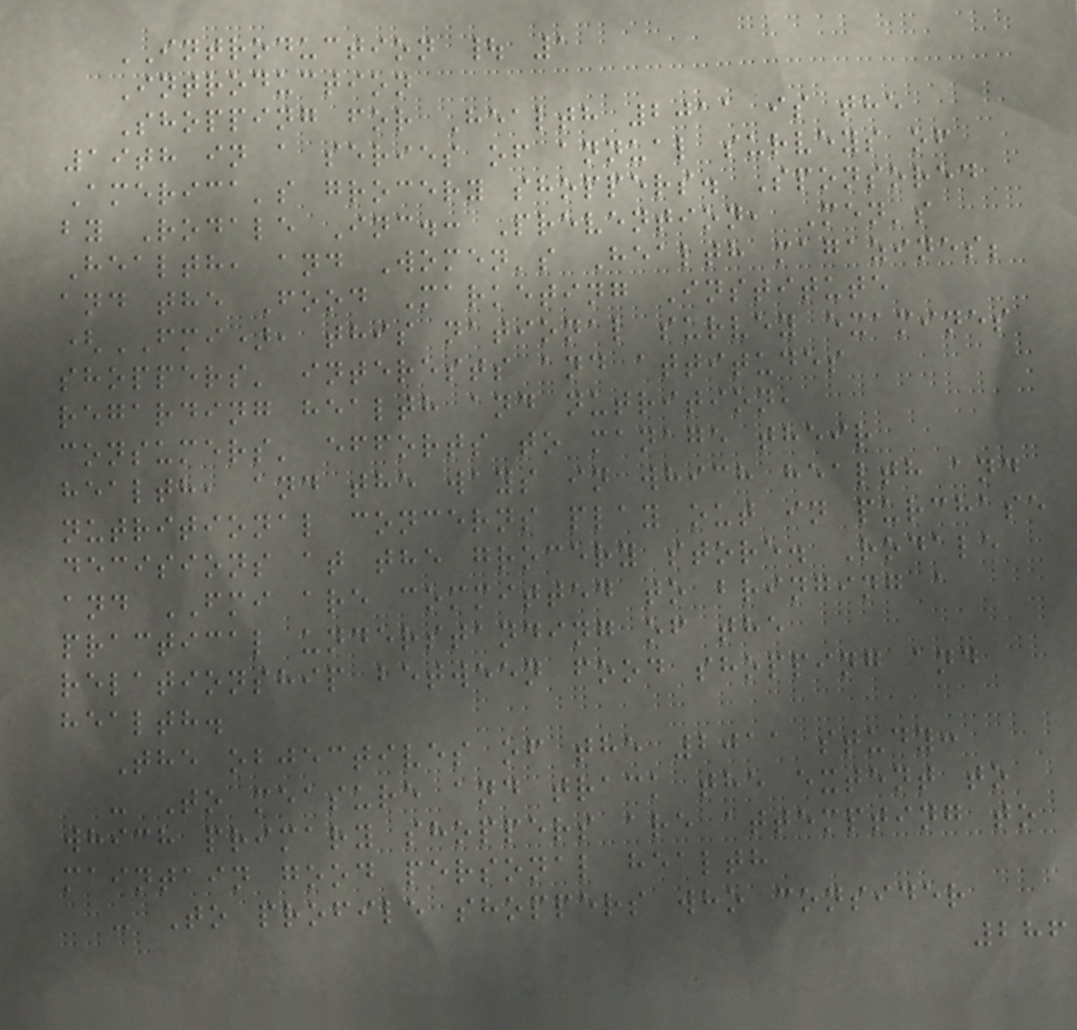INTRODUCTION | 1
Introduction
Shopping for Health 2011 is the
19th in a series of annual surveys of
America's grocery shoppers. Sponsored
by Rodale Inc.: Prevention, Men's
Health, and Women's Health magazines;
and the Food Marketing Institute
(FMI), this national survey examines
shoppers' interests and attitudes
regarding health and nutrition,
consumers' efforts to manage their
health, and the ways in which health and
nutritional concerns play out in purchase
decisions at the grocery store. Rodale
and FMI are committed to bringing a
practical understanding of the
relationship between food shopping and
health.
The objectives of the 2011 study:
- To measure and track the extent to
which primary shoppers are attempting to
maintain good personal health
- To profile shoppers who consider
286
